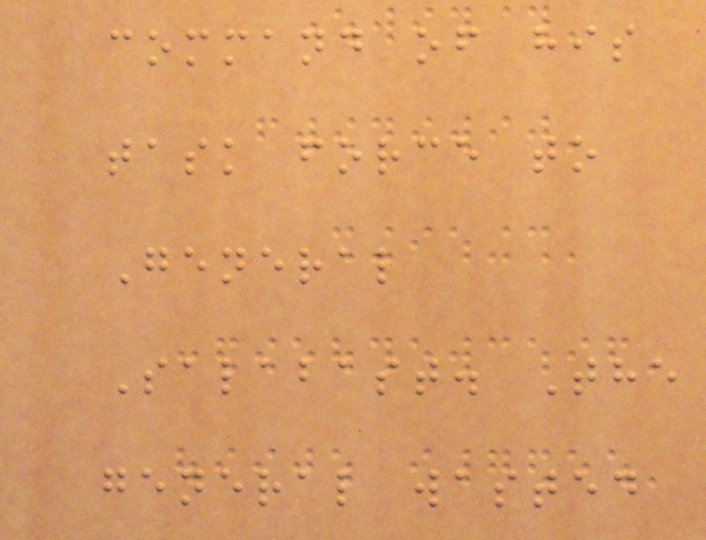command of his
task force to
General
Salabast. The
general wasted
